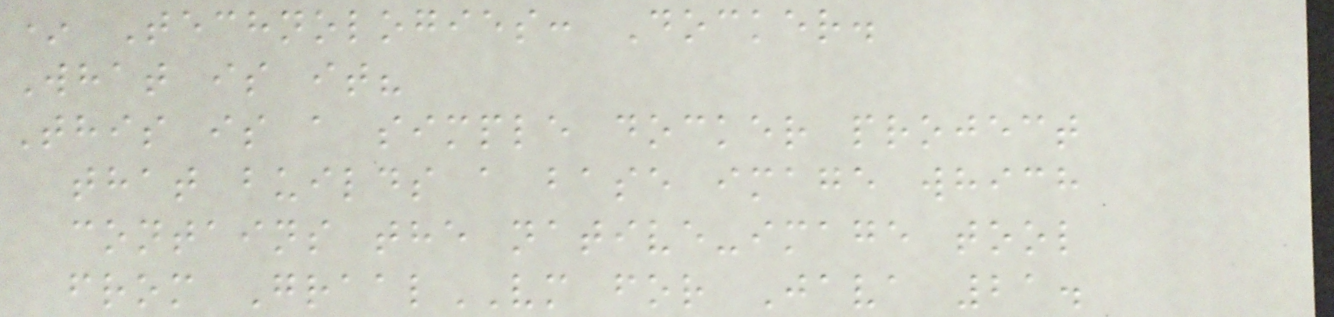* Technologies: Docker.
What is it?
This is a simple docker project
that builds a base image which
contains the native-image tool
from GraalVM for Java 21.
